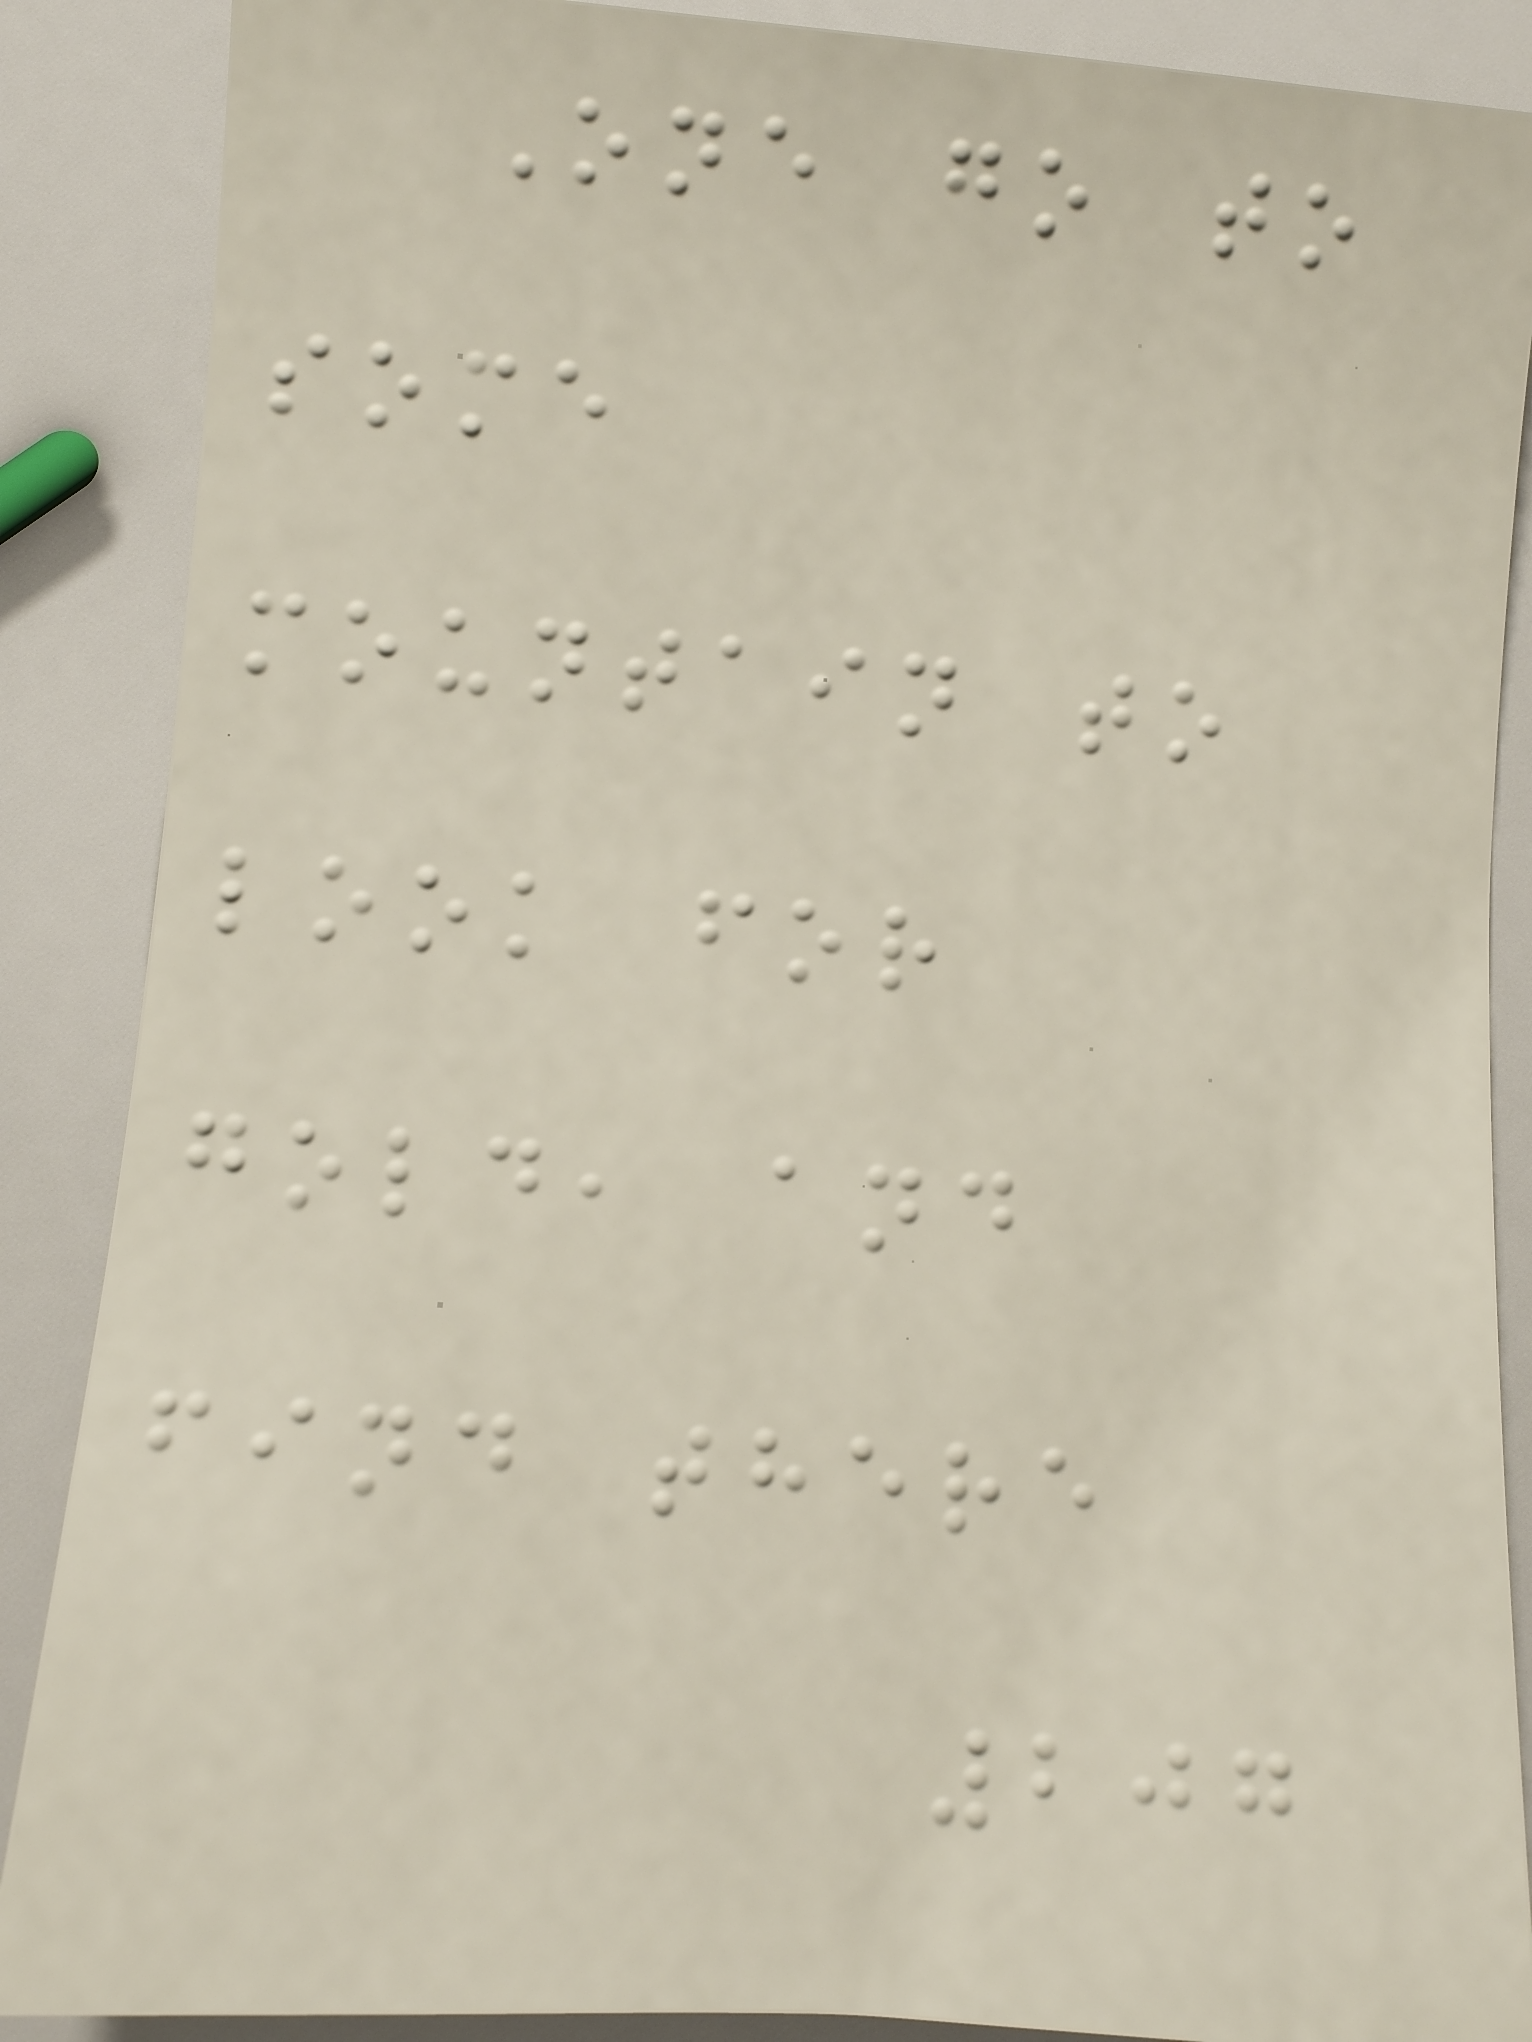One go to
some
mountain to
look for
gold, and
find there
207
